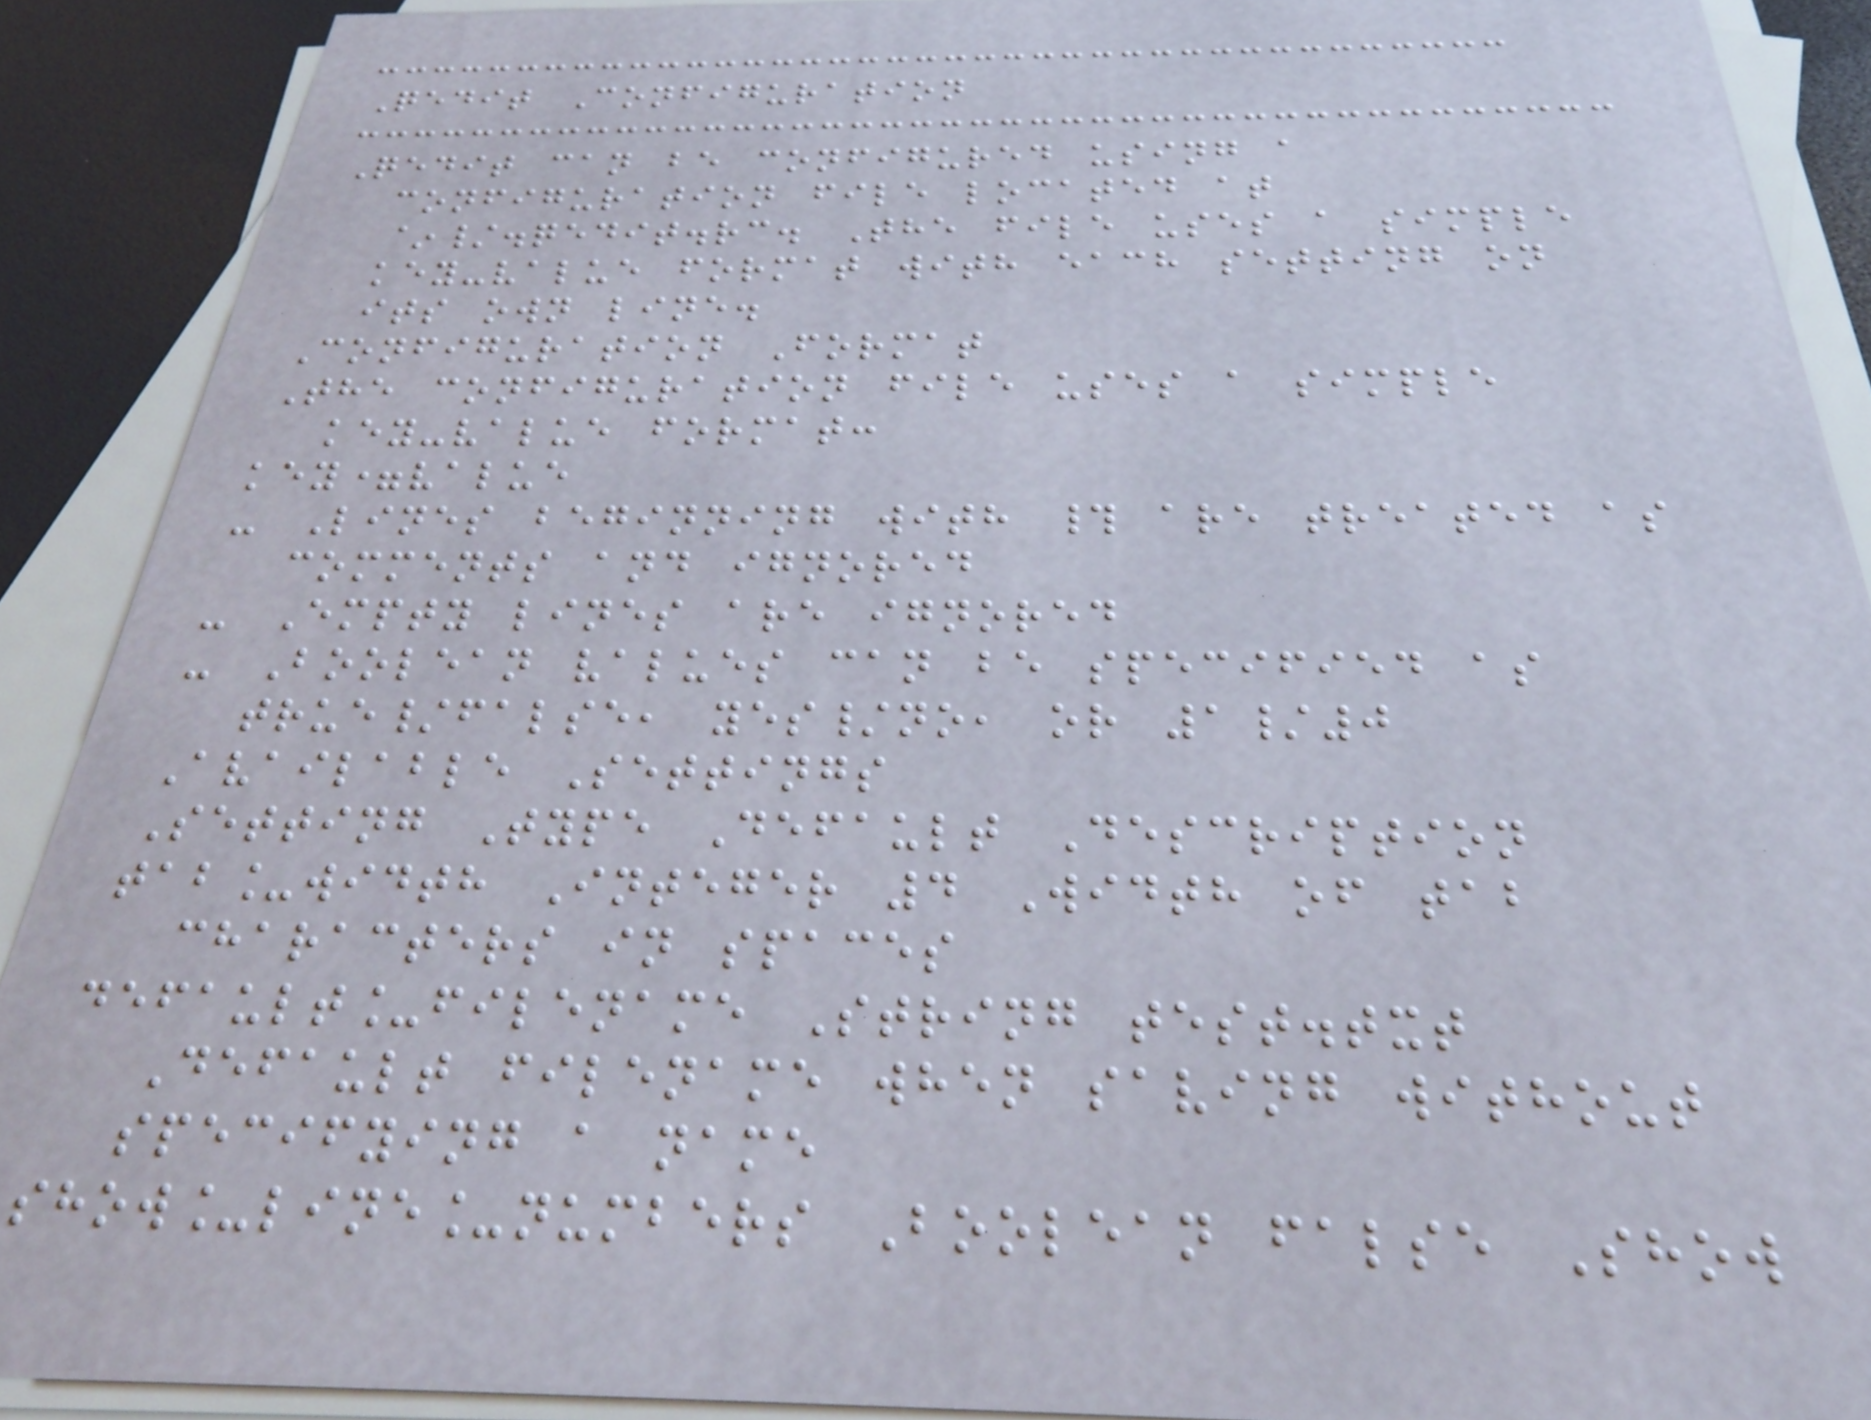Qedit Configuration
Qedit can be configured using a
configuration file located at
~/.qedit.rc. The file uses a simple
key-value format with each setting on
its own line.
Configuration Format
The configuration file uses a simple
key-value format:
key=value
- Lines beginning with # are treated as
comments and ignored
- Empty lines are ignored
- Boolean values can be specified as
true/false, yes/no, or 1/0
Available Settings
Setting Type Default Description
tab_width Integer 4 Width of tab
characters in spaces
default_filename String test.txt
Default filename when saving without
specifying a name
show_line_numbers Boolean false Show
